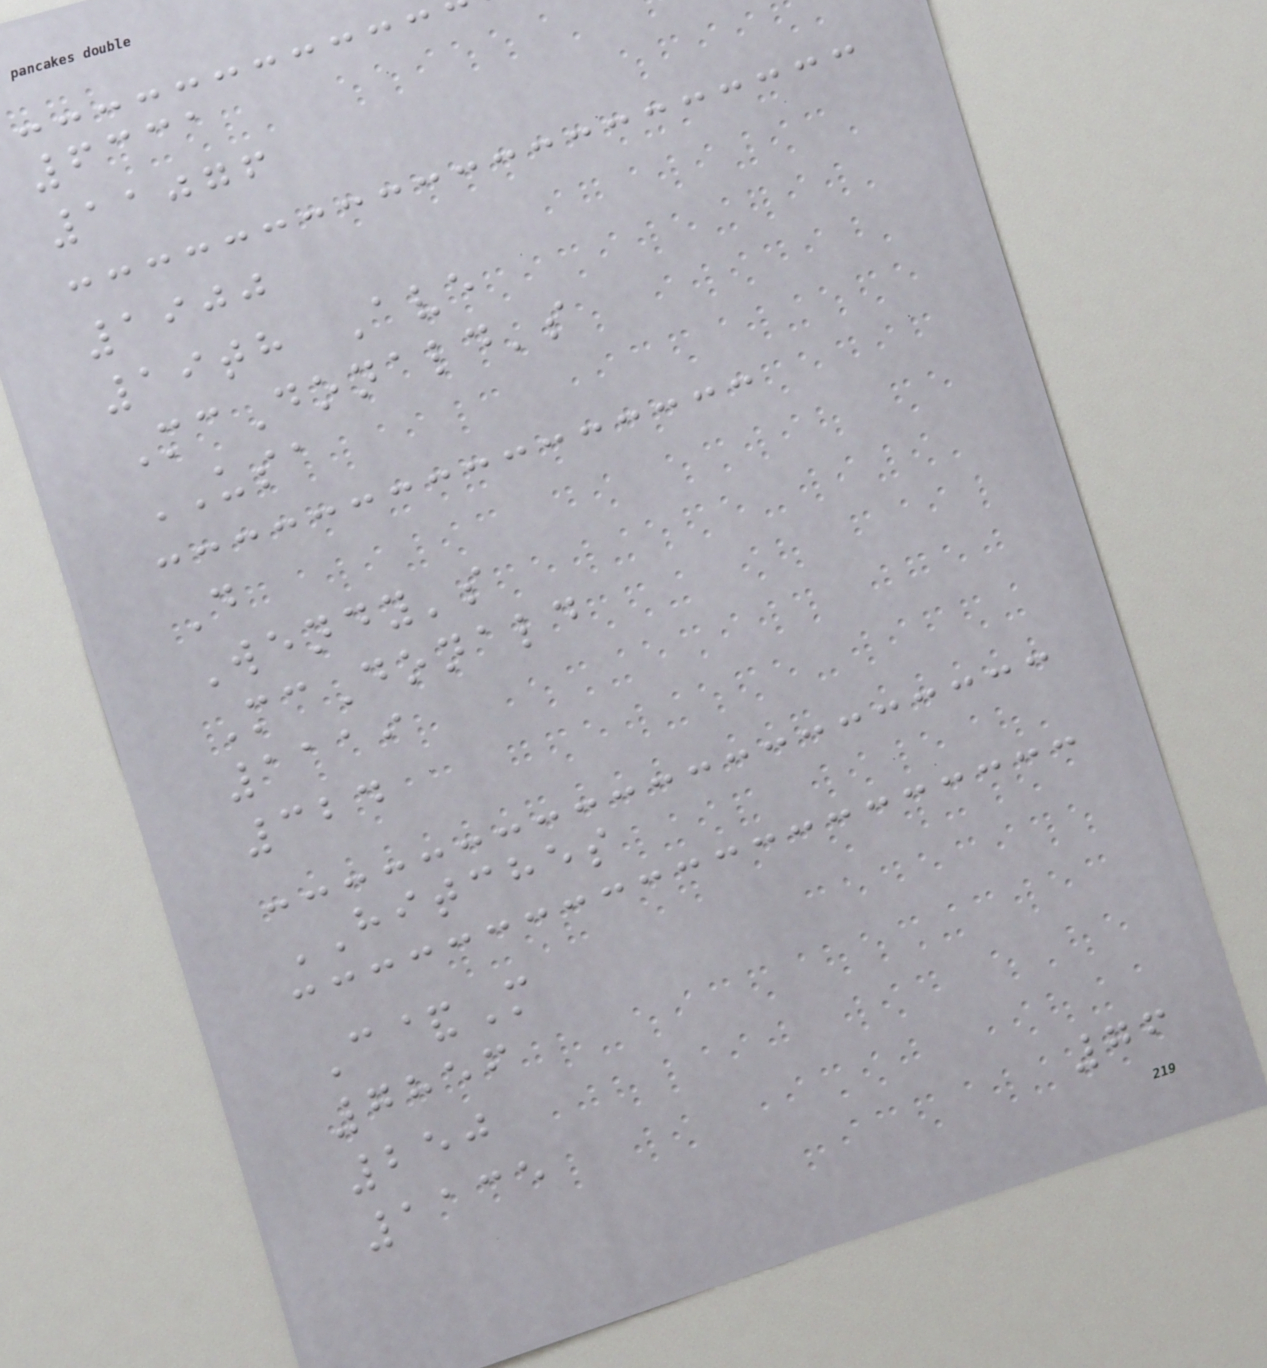6331
11076
1900
19th Ave
McDonald's
USA
D
Wendy's
McDonald
1119
324
HITCHES
C&M
7856
250
1135
76
